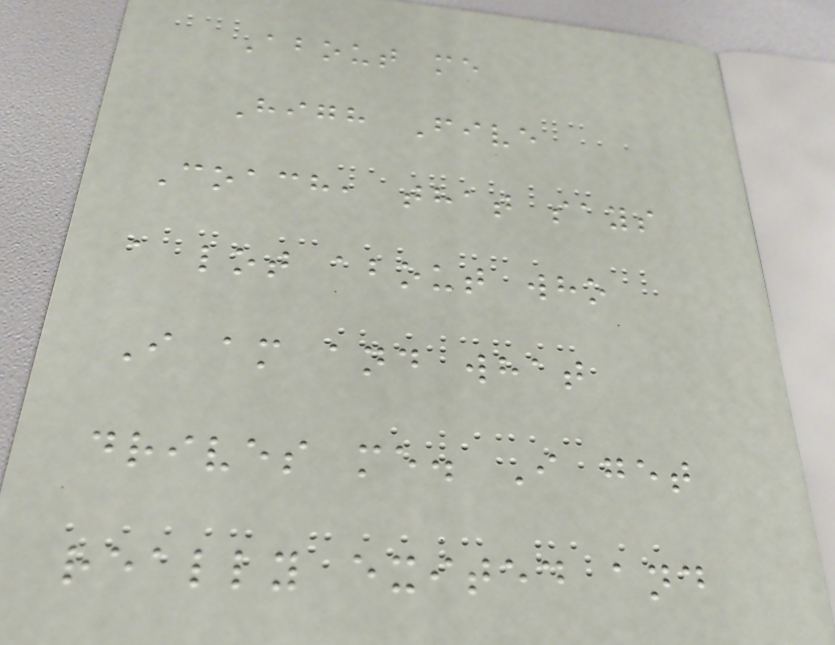About me
High Five
Coach, that says
a lot about who
I am and what
drives me. I get
really exited and
